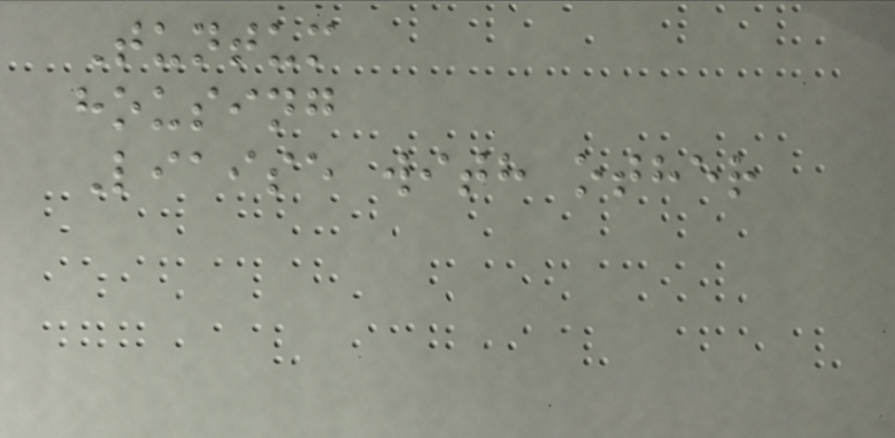Tuntum
housing
Liaise with other
